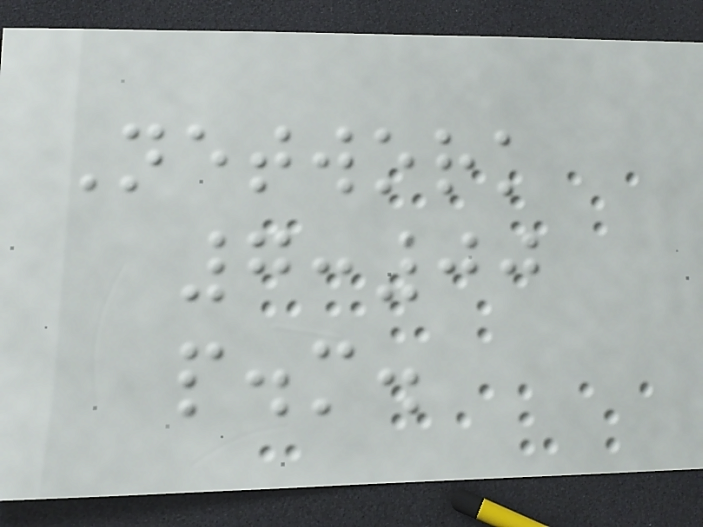Network
7:00
p.m.
